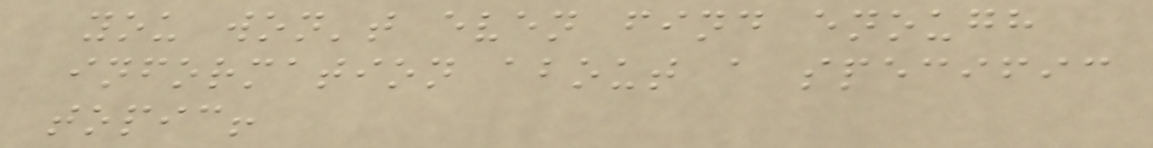you won't even find enough
information about a specific
topic!
